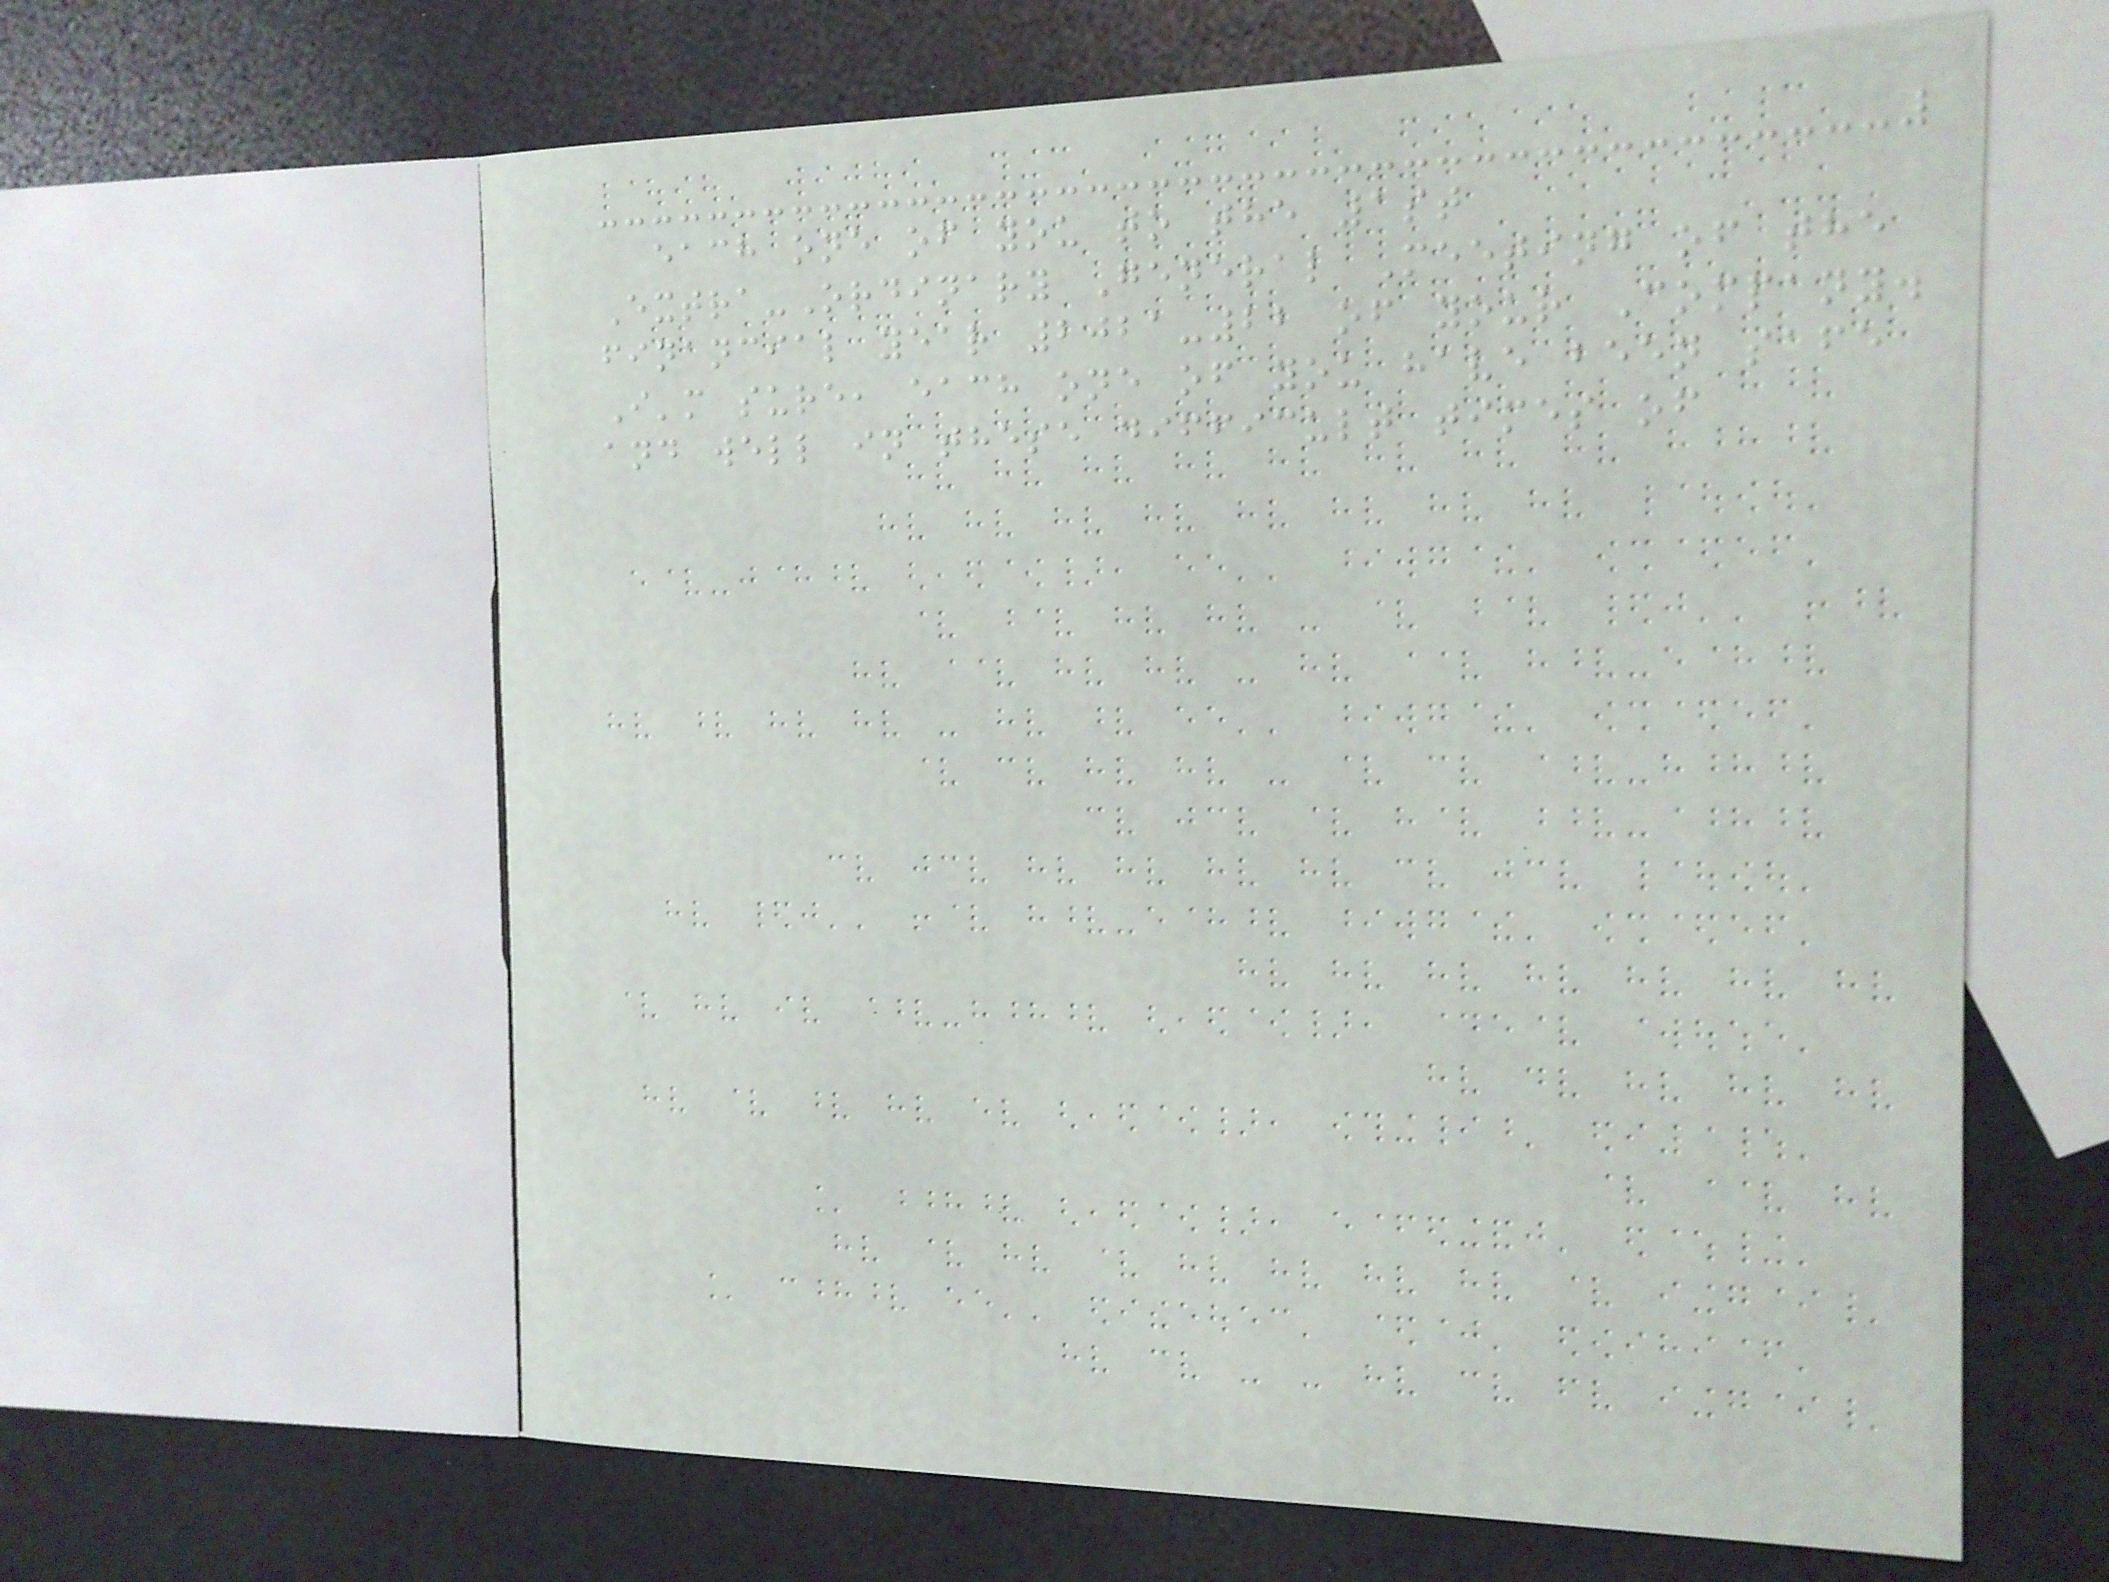each one of you to the 1st
Extra-Ordinary General Meeting of the
financial year 2021-22 of your Company.
I'm sure, each one of you have been safe
and well in these difficult times of
